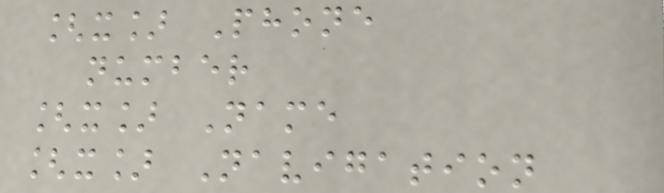[x] Phone
number
[x] Name
[x] Navigation
